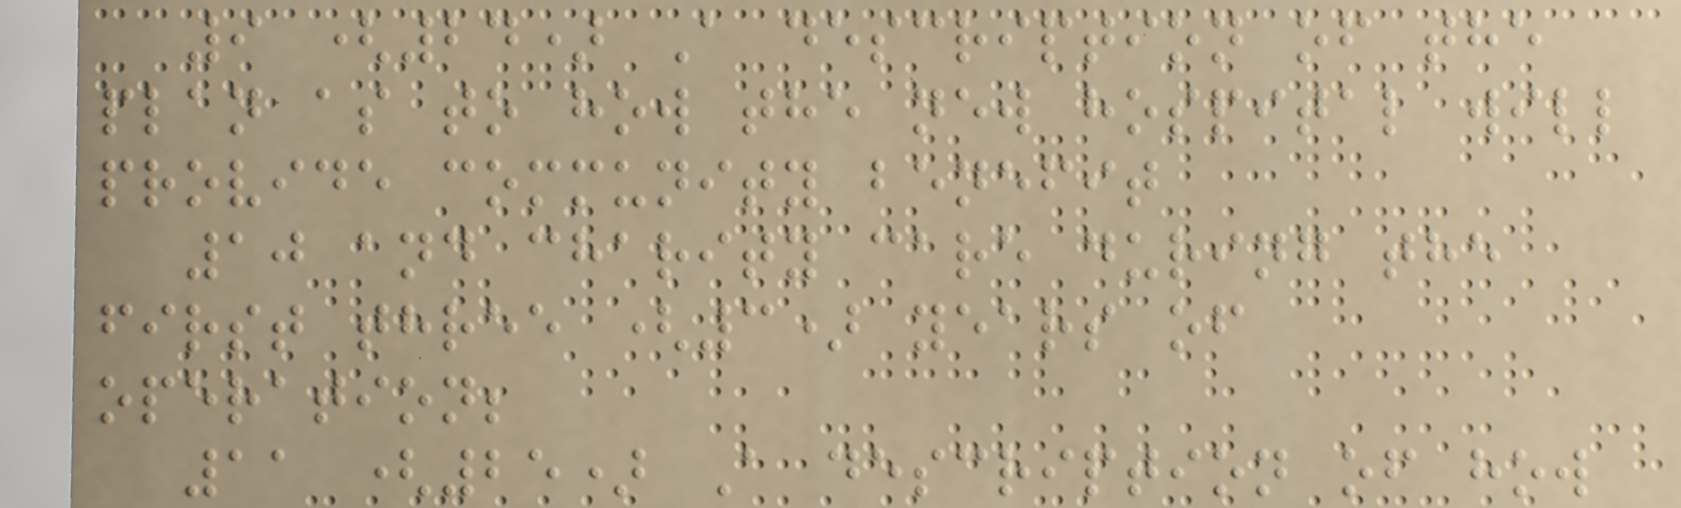9 (24) A description of the
plan as to how the new hospital will
provide community benefit
10 and charity care during the
first three (3) years of
operation;
11 (25) A description of how
